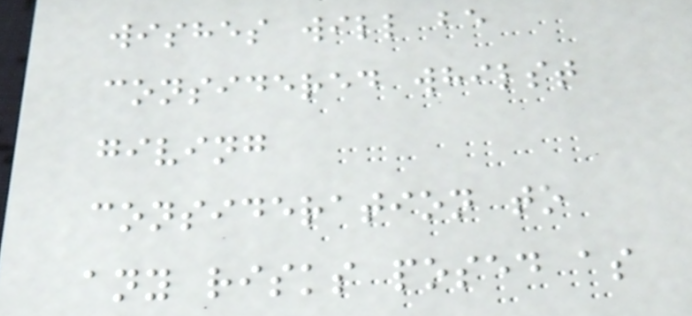wishes will be
considered whilst
giving
consideration to
any risks posed as
